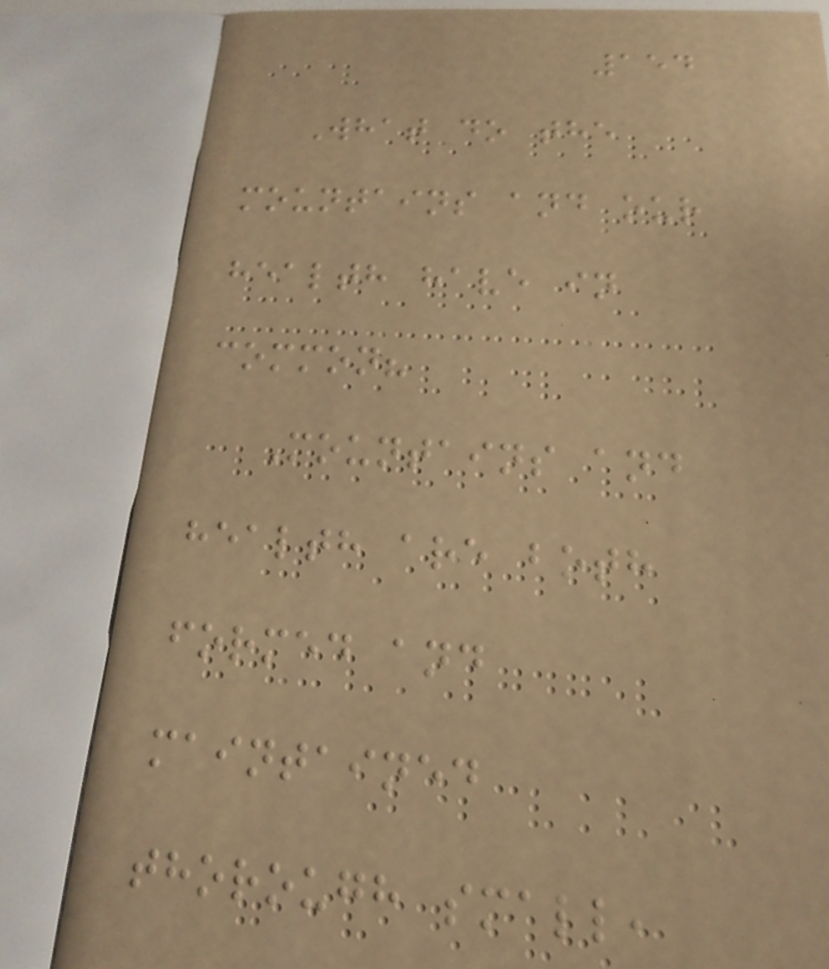154
What do the
mountains and our
health have in
common?
Mountains and
health are both
formed and
maintained
thorough small,
